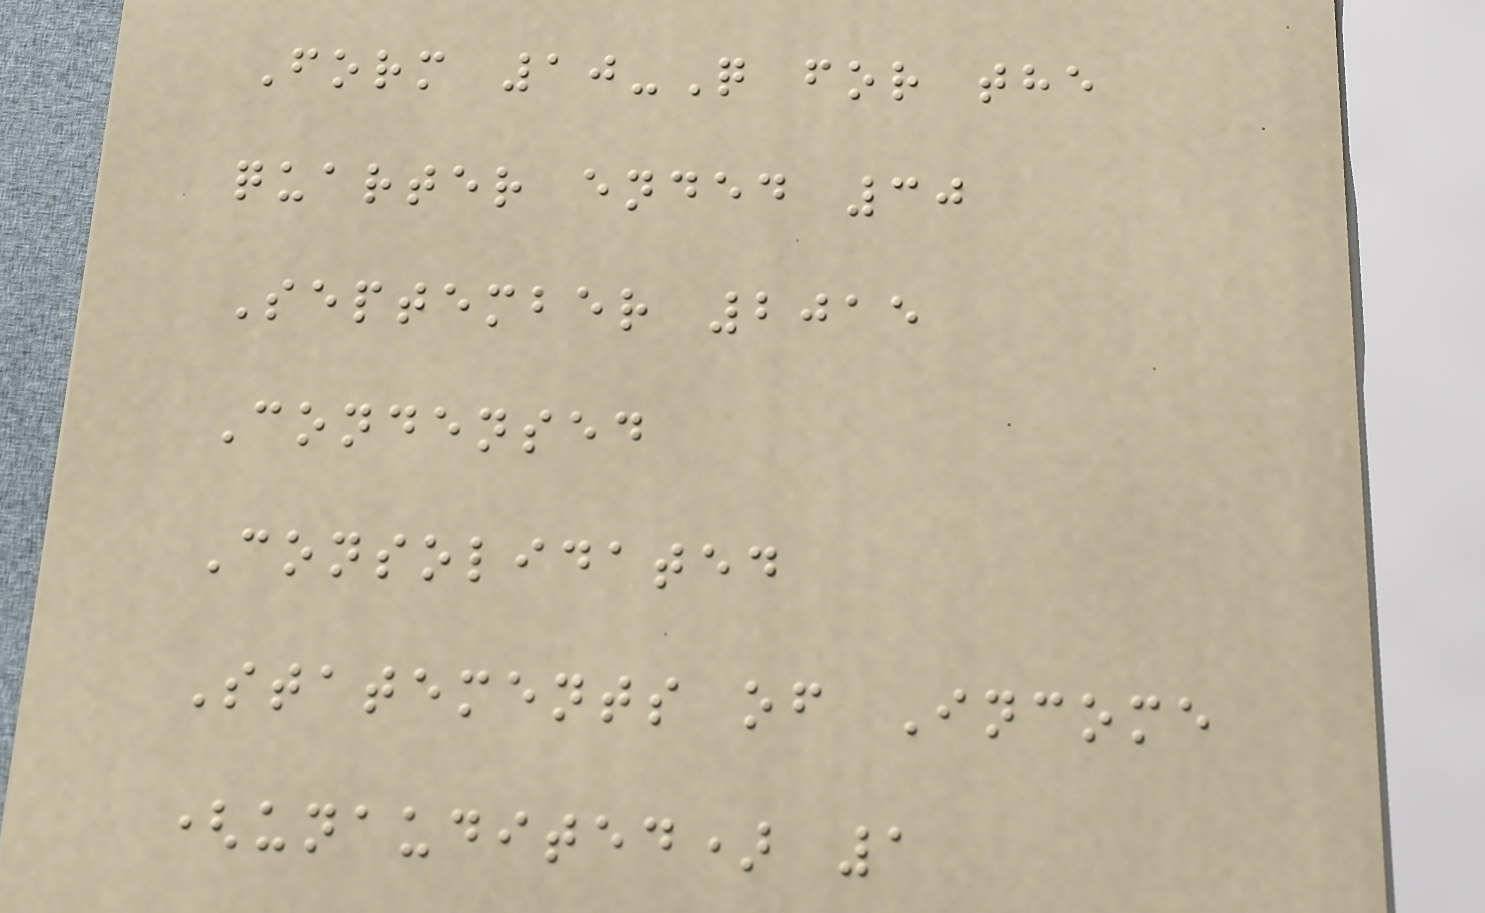Form 10-Q for the
quarter ended 30
September 2015
Condensed
Consolidated
Statements of Income
(unaudited) 1
